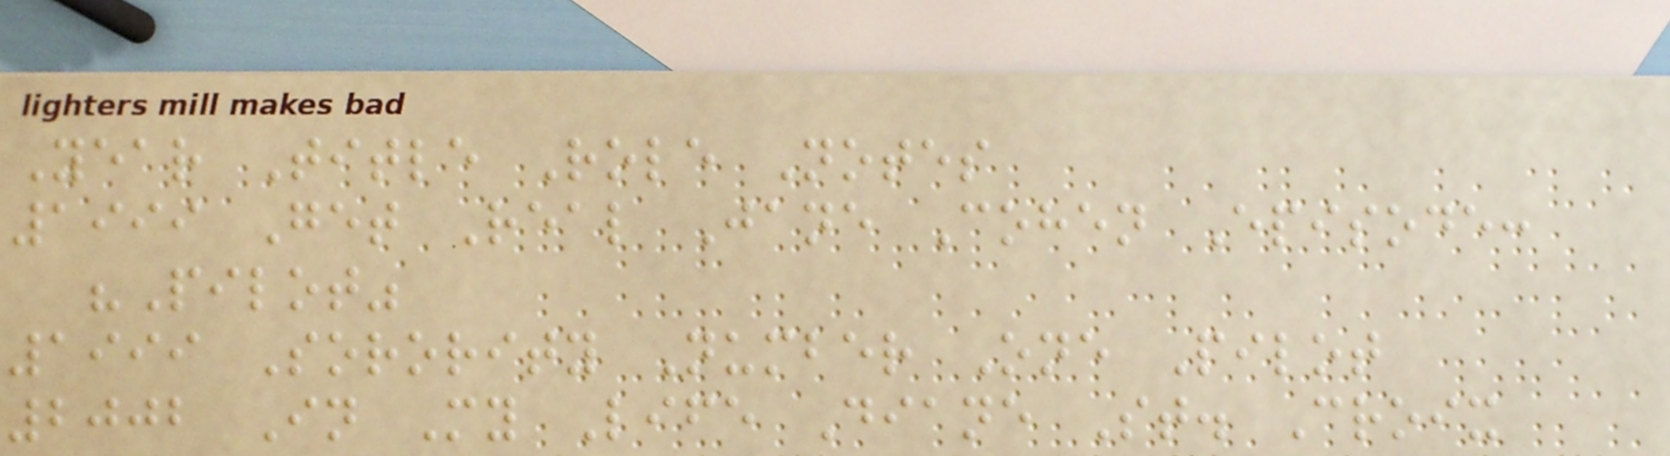Year Title Role Notes
1999 Get Real Jane Cohen Episode:
"Pilot"
1999 Sorority Number One Pilot
2002 In My Life Diane St. Croix
